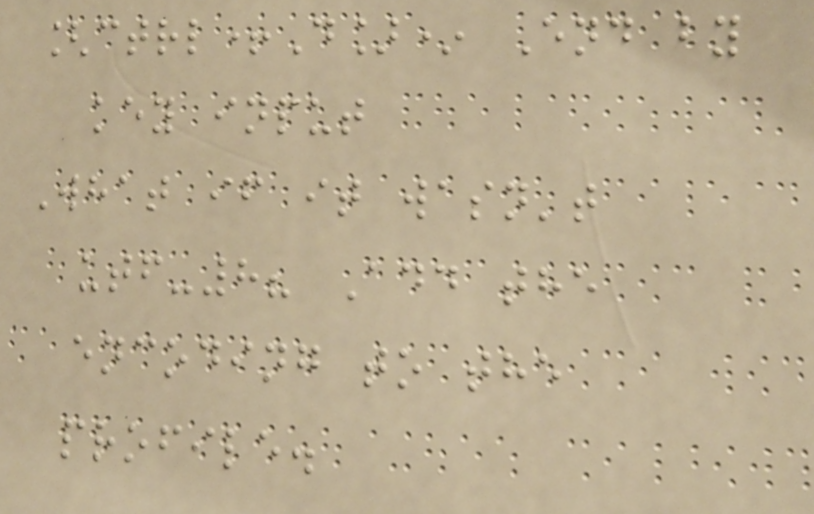[ctrl+D]* End by
key input
What if it wasn't
utf-8? Add the
encoding to the
profile.
